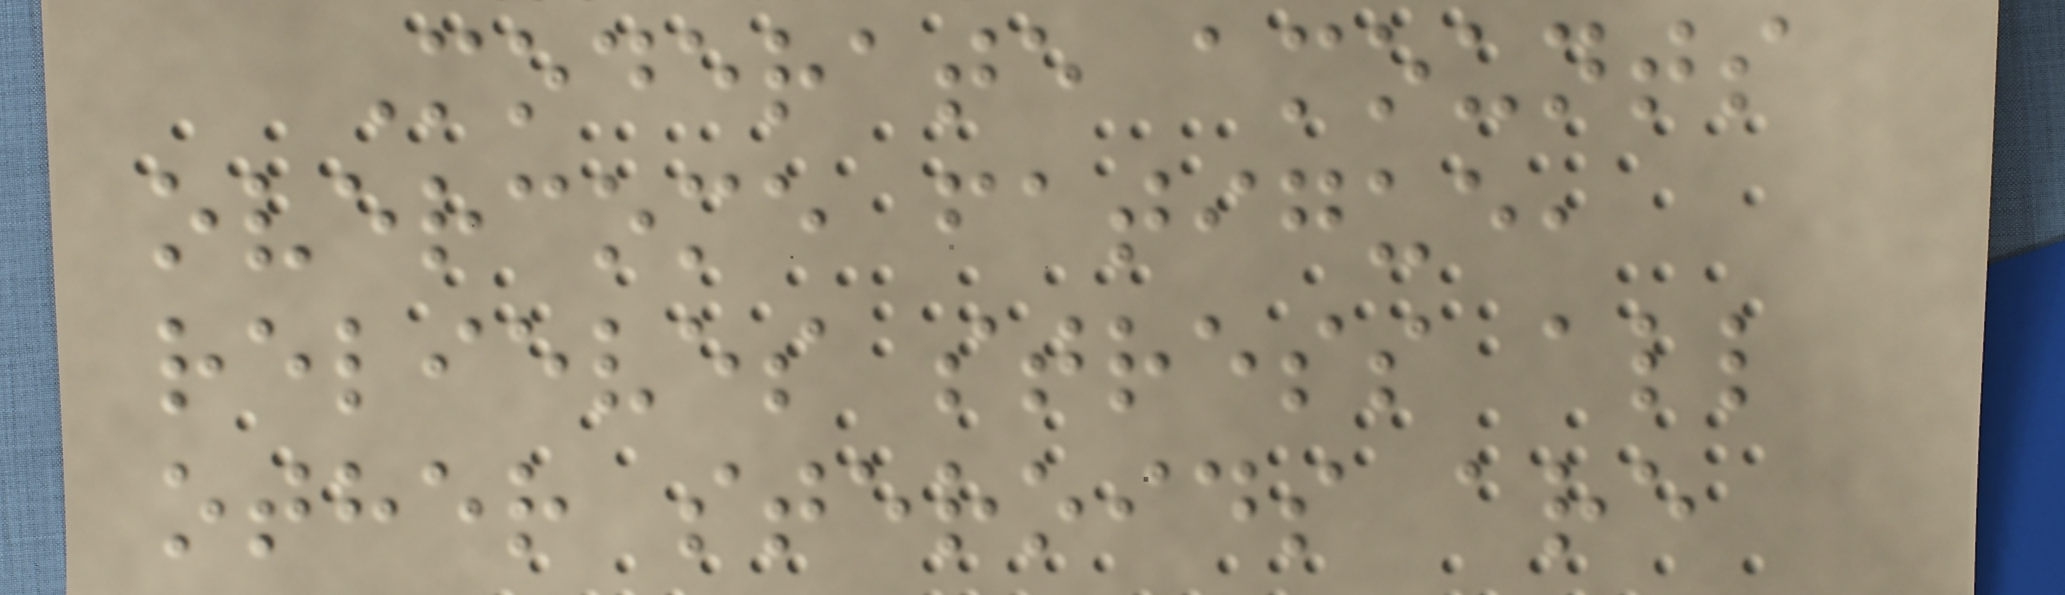Moderate amounts
overcome fatigue,
relieves stress all
other steroids are
